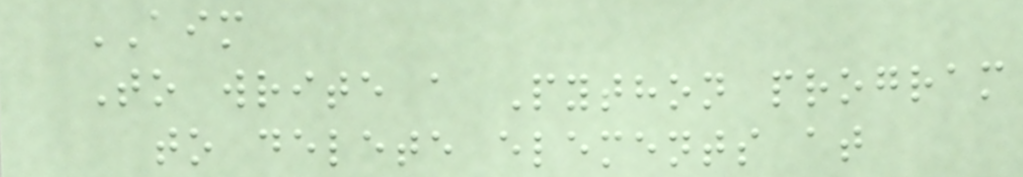AIM
To write a Python program
to delete elements at
